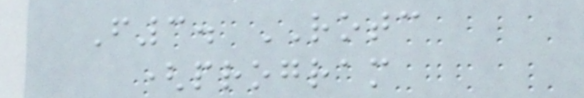F3. ROTC
(program
